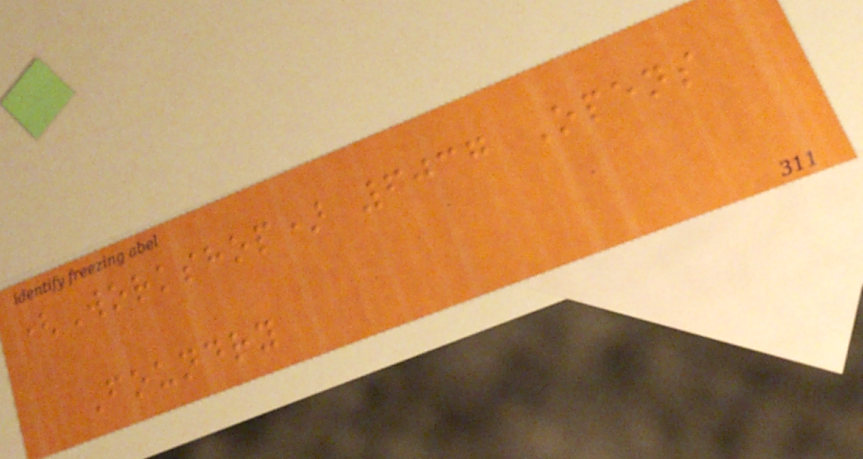(Workshop) 6037 Opens
Foundry
